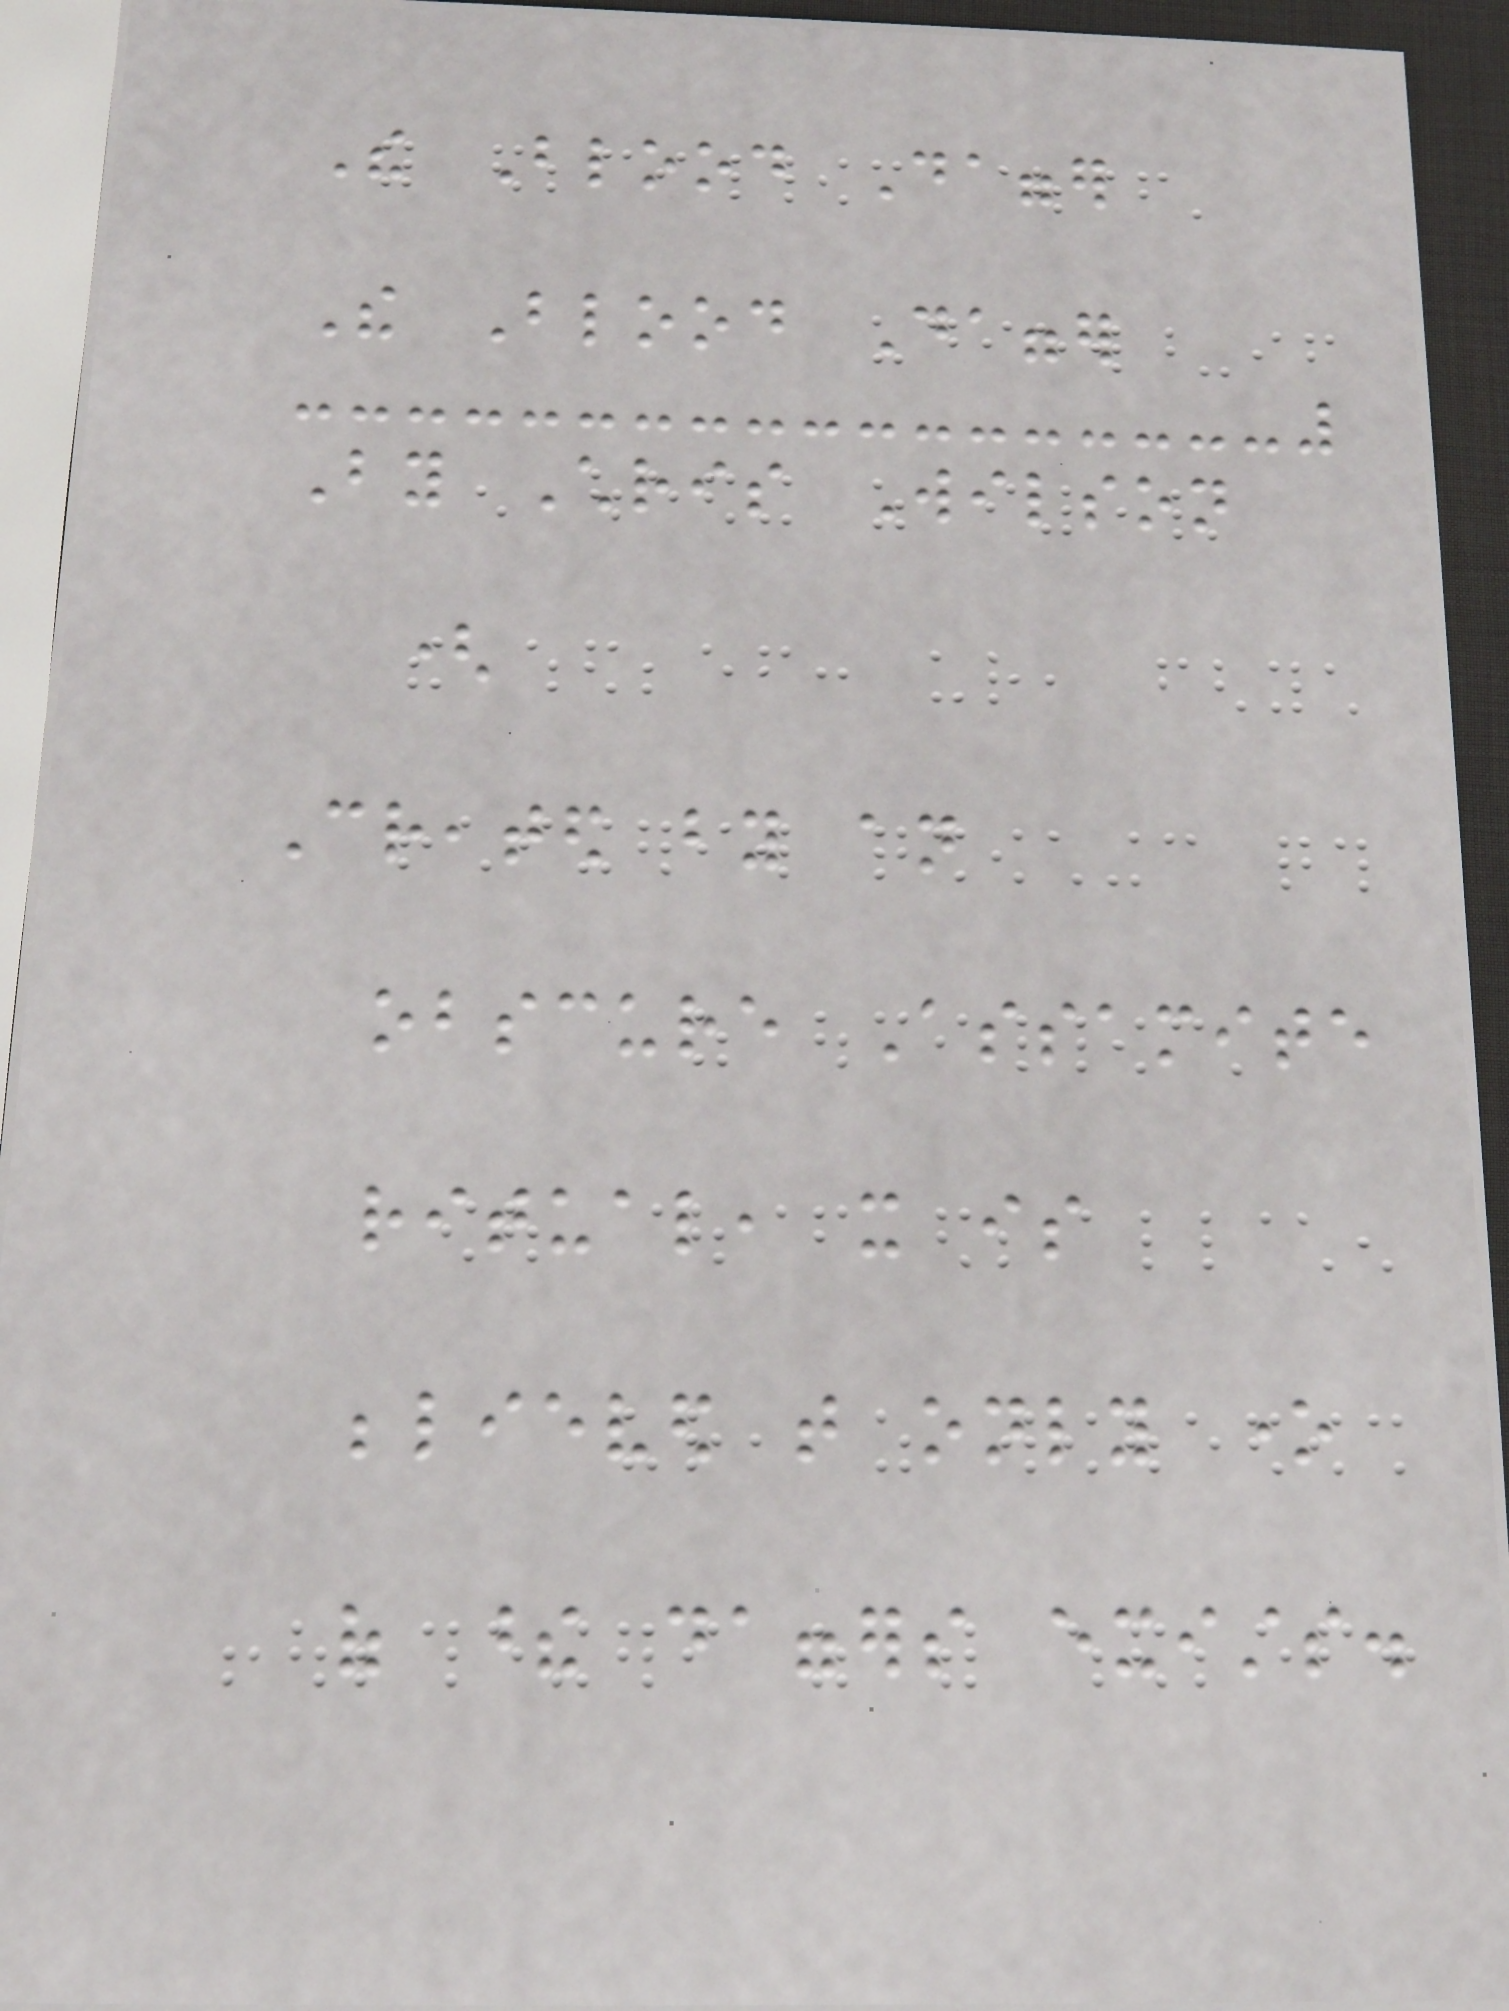The Blood Dagger
The Blood Dagger
By Chris Wilson
(
Created by an
obscure Assamite
ritual, it is
believed that only one
of these daggers exists.
